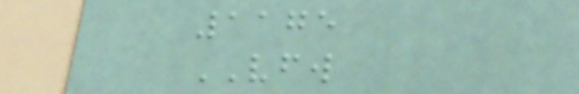1175
VFW
